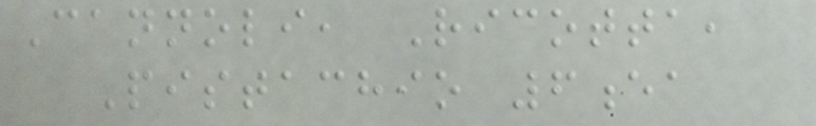Cannoli, Ricotta,
Pistachio 6ea
